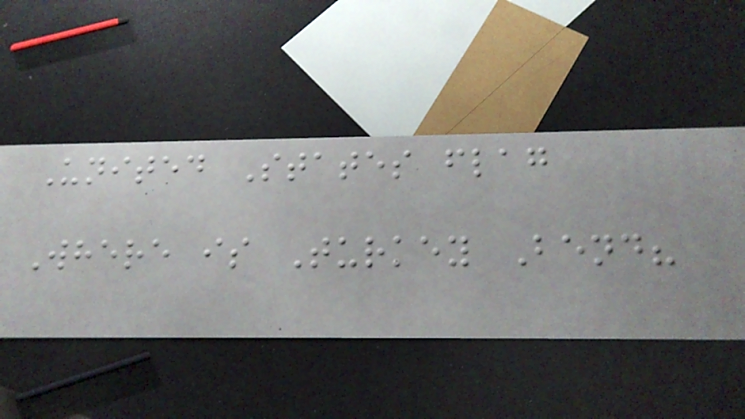United States flag
Where is Turkey Bend?
